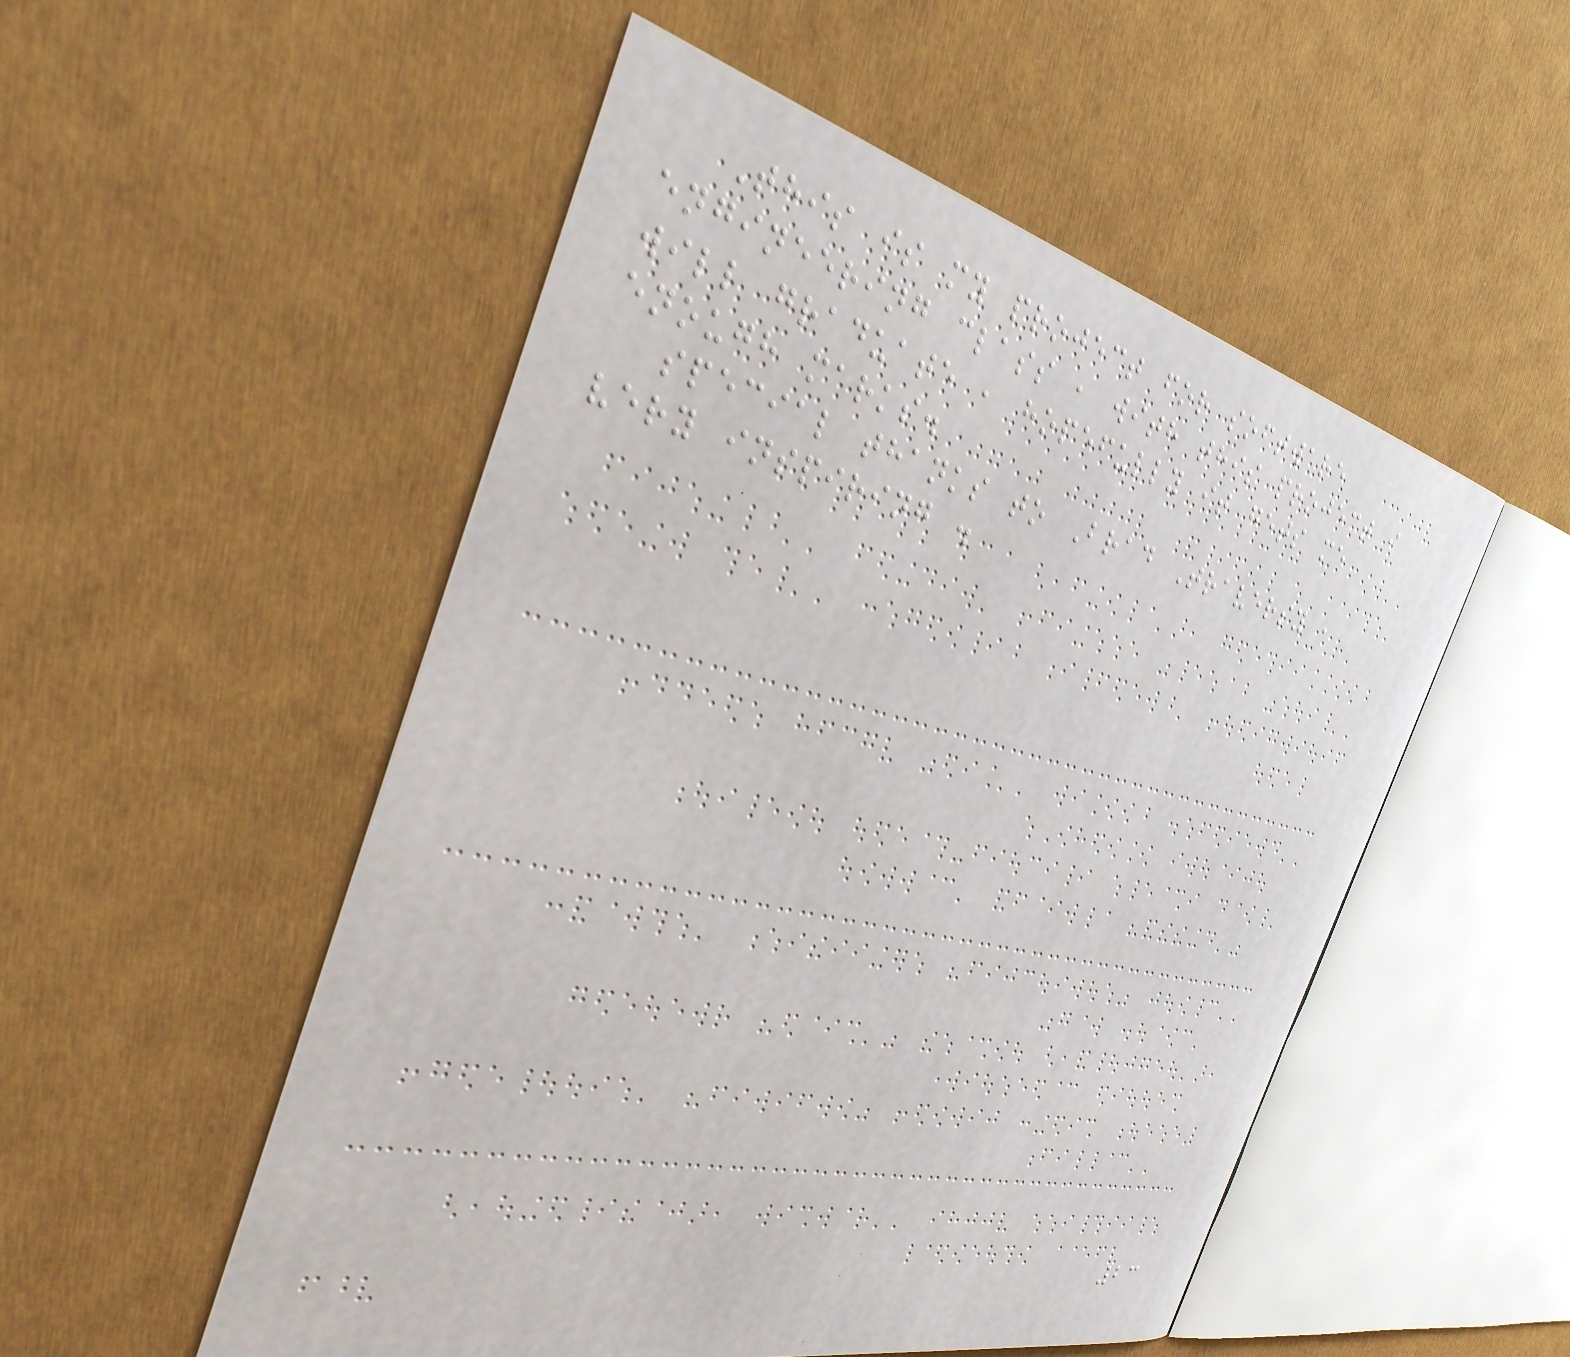This is my project for software
engineering class , with this project i
will graduate , hopefully it gets me
enough marks.
special thanks to Brad Traversy ,
very inspiring .
23
